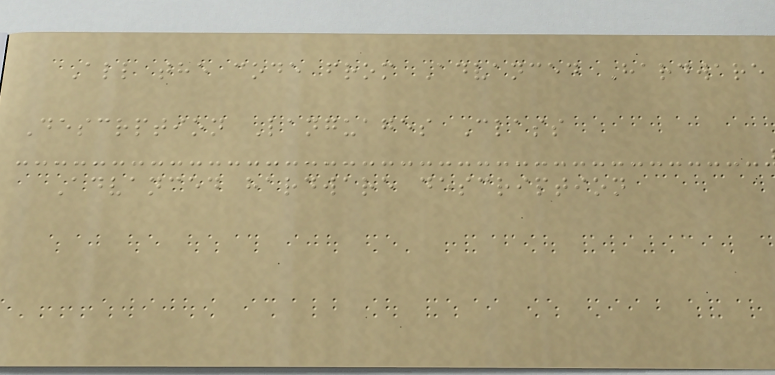All the code from Advanced Hardware
Descrption Languages Class
Advanced hardware description
